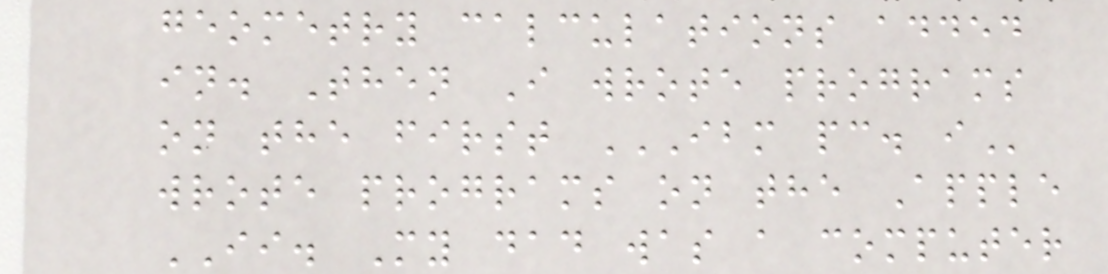geometry calculations added
in. Then I wrote programs
on the first IBM PC. I
wrote programs on the Apple
II. My dad was a computer
